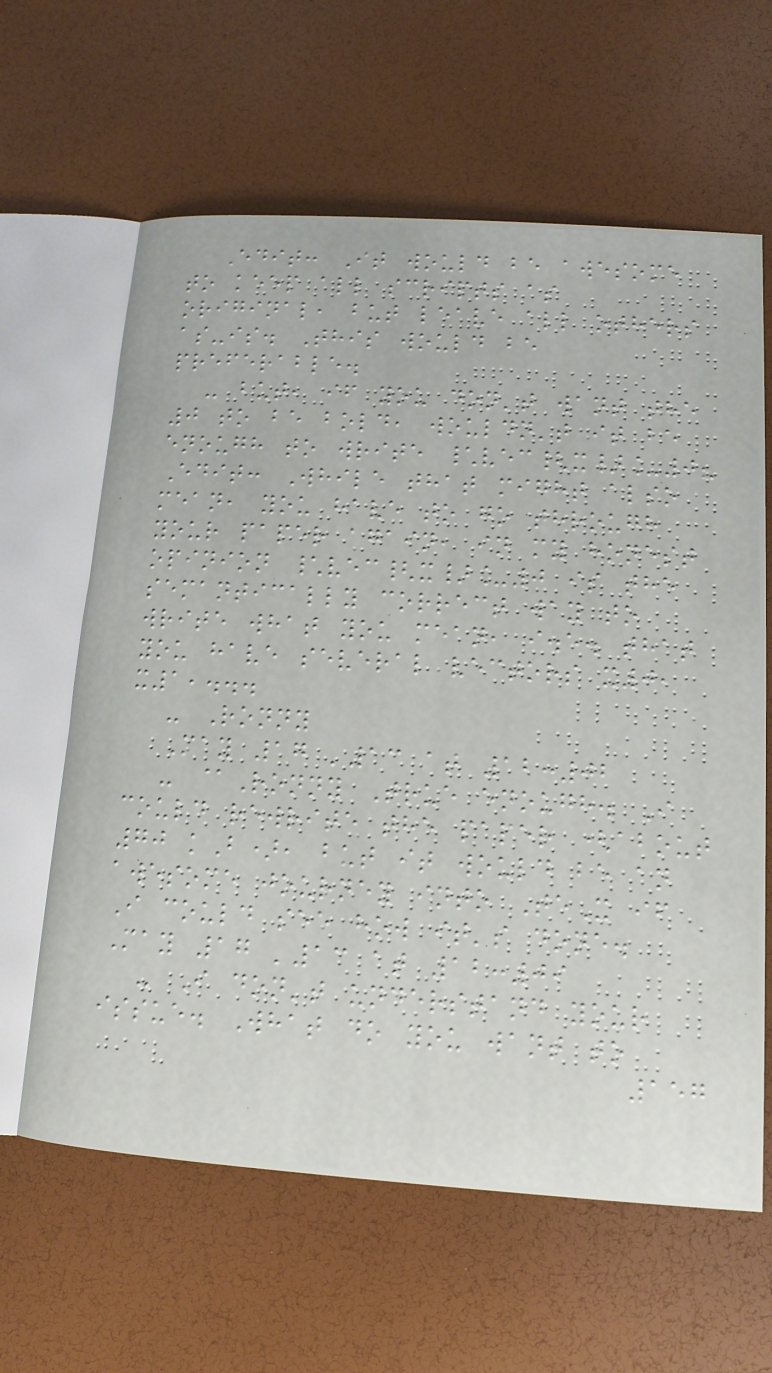Edit: It would be awesome
to keep all scripts as
original, but leave all others
as-is. This would be
preferable.
- but, if you don't want the
0 to be bold, wouldn't it be
enough to write \vec{x}_0?
Edit: While that might also
mean, you have to go through
your paper again, in my honest
opinion \vec{x}_0 is the
semantically correct way to
write what you mean, i.e. that
you have several vectors x0,
x1,...
- Ronny
May 17 '13 at 12:02
- @Ronny True enough. I
could rewrite the paper (about
70 kB), but it would be an
awesome journey into TeX if
I could see how it's done.
May 17 '13 at 12:09
- I don't understand your
issue. What do you want to
157
